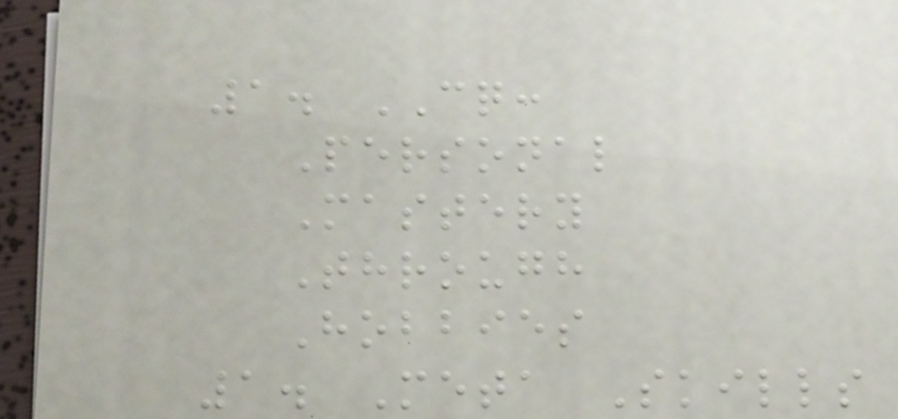1. CQ:
Personal
Mastery
Through
Hobbies
1. Meta Skills
